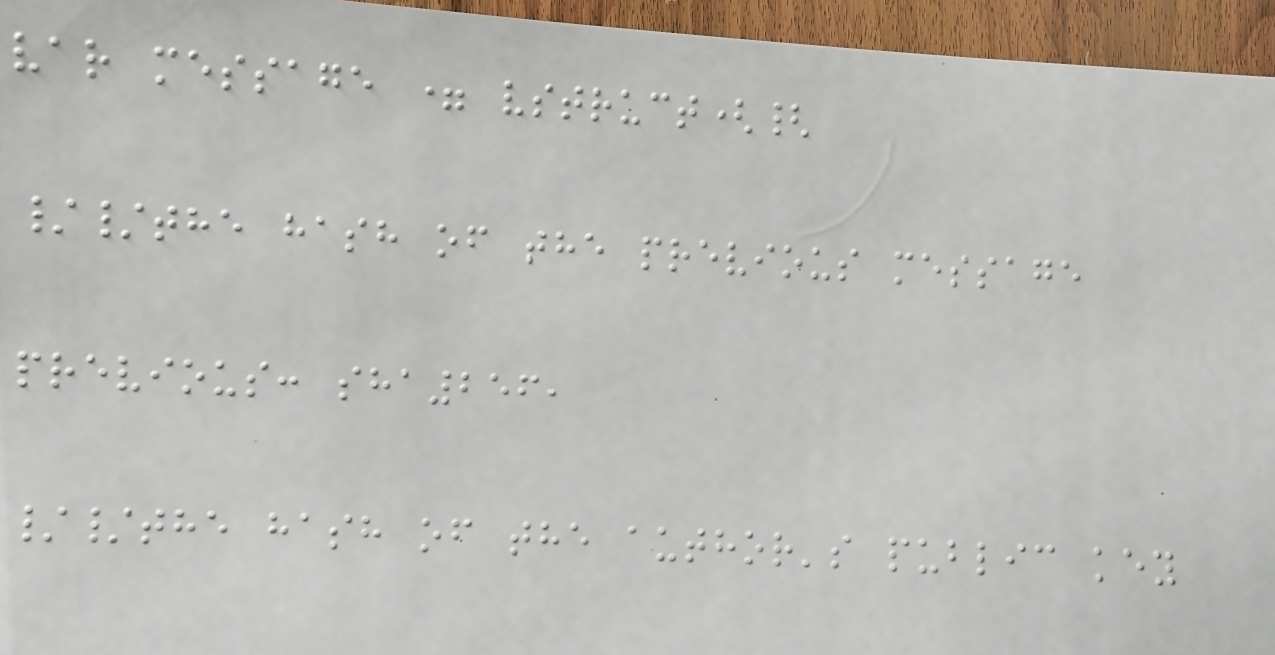var message = vstruct({
//the hash of the previous message
previous: sha256,
//the hash of the author's public key
